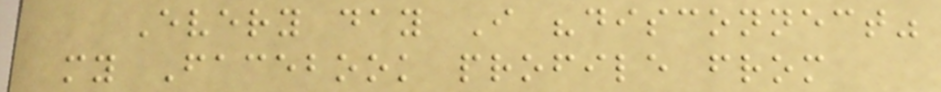Every day I "disconnect"
my Facebook profile from
